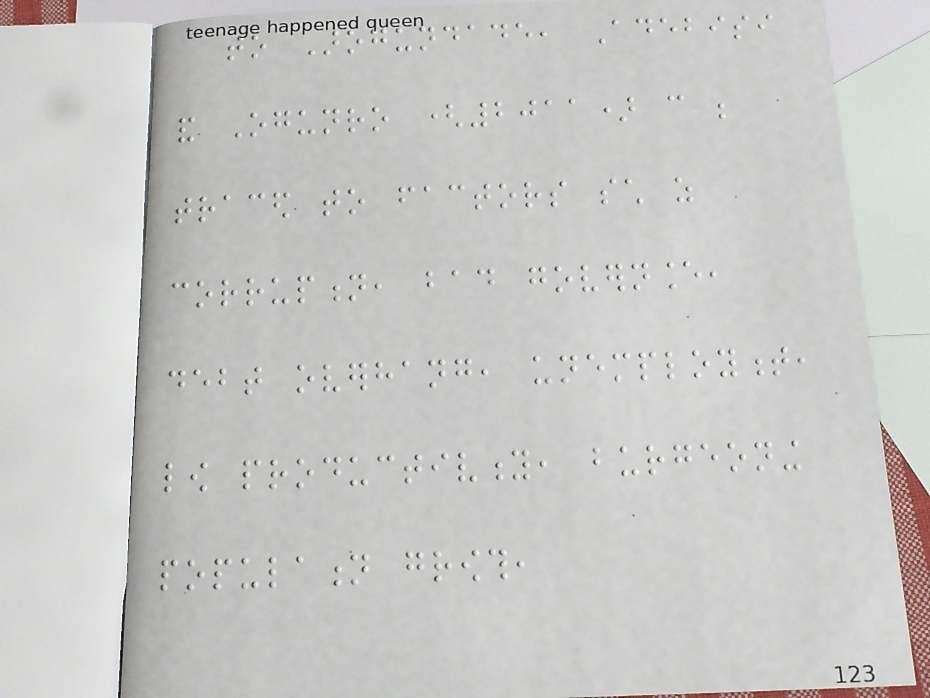to Arogundade, Adebisi
and Ogunro (2011) can be
traced to factors such as
corruption, bad governance,
debt overhang, unemployment,
low productivity, burgeoning
population growth,
